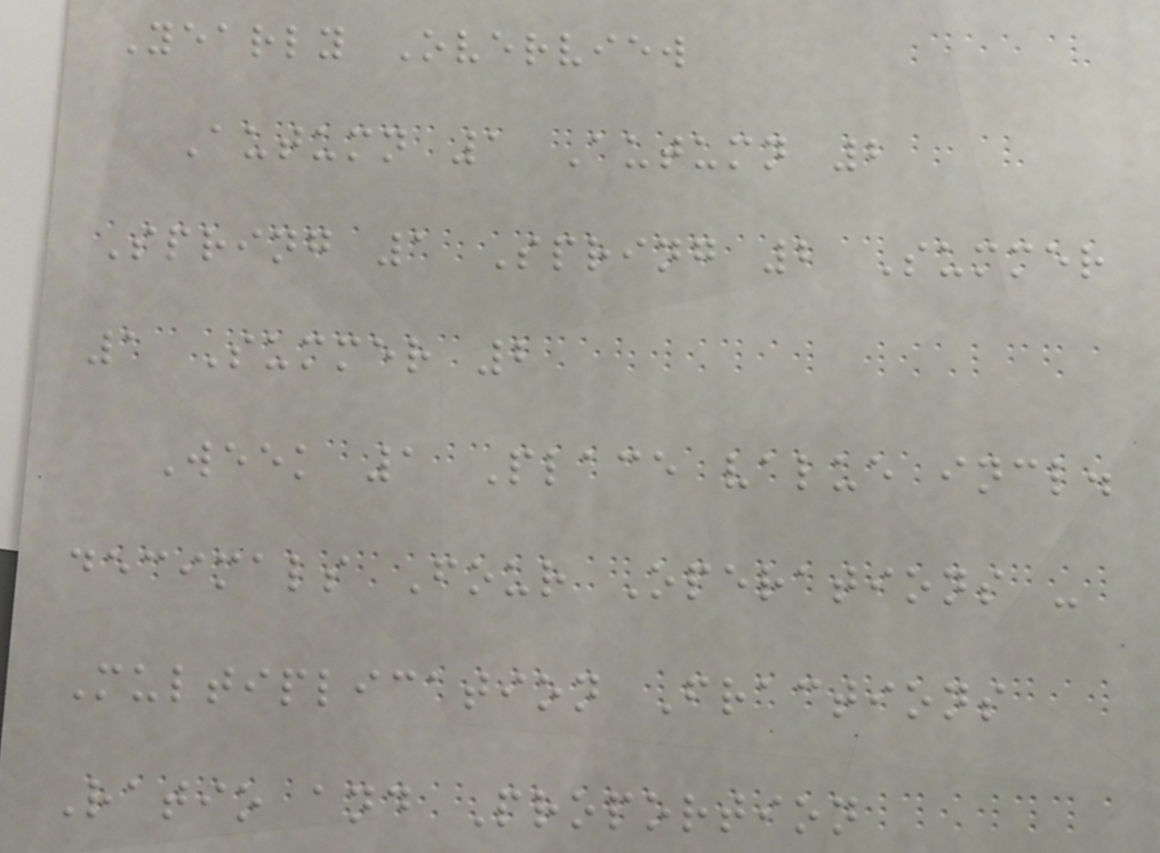Yearly Overview
Autumn 1 Autumn 2
Spring 1 Spring 2 Summer
1 Summer 2
Week 1 Place value incl.
decimals Four Operations -
Multiplication Fractions
Ratio and Proportion
